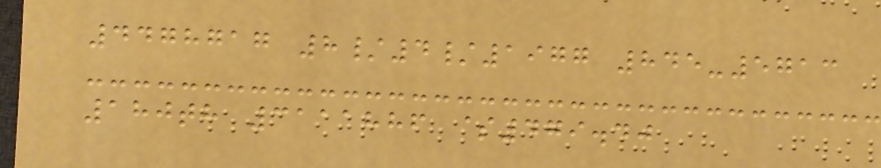4478717 8/4/1977 845-5713
180th 3111886 $479.40
